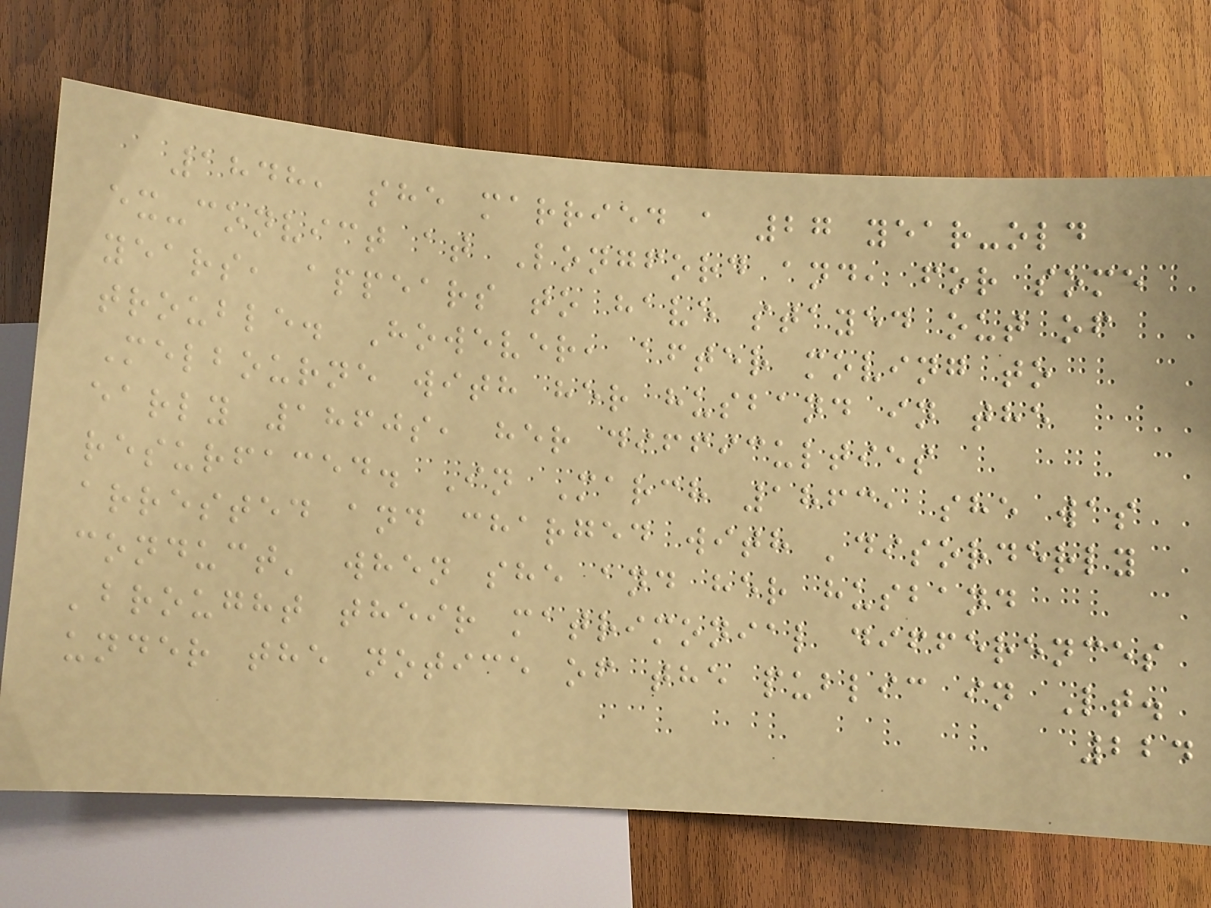1848, she married a 27 year-old
ex-convict at Longford and, for some
years, appears to have stayed out of
trouble. However, after moving to
Melbourne with her husband in the
early 1860s, her difficulties
resurfaced. In March 1863, she was
arrested and charged with 'disorderly
conduct' when she and her husband
'brought their matrimonial differences
under the notice of the public in Lt.
224
